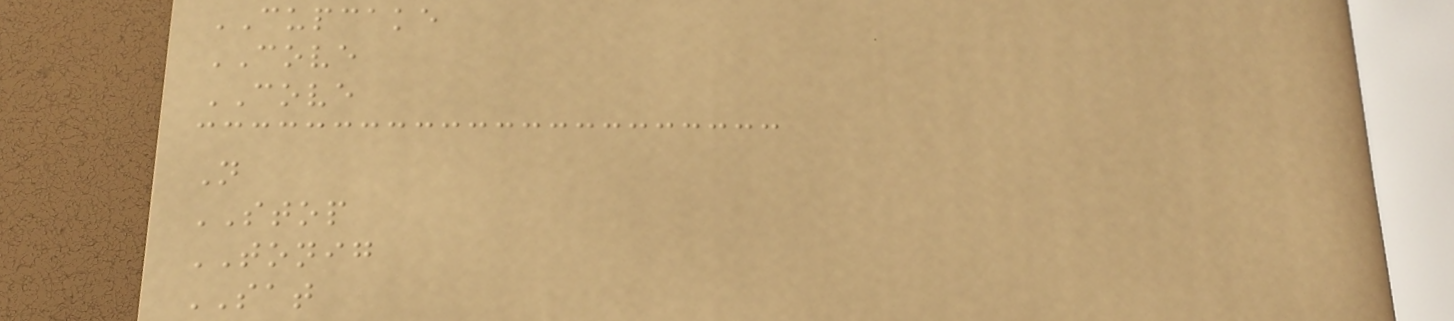CUPCAKE
COVE
COVE
N
STOP
TONIG
SAT
